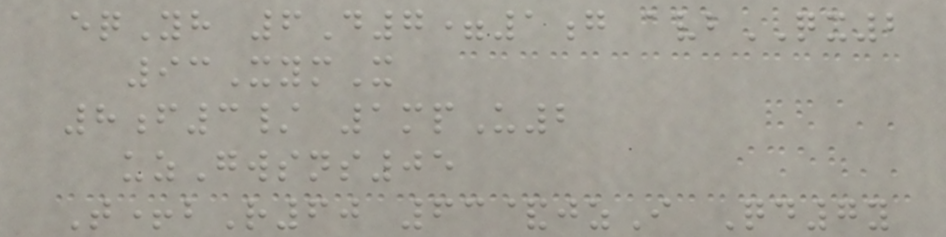eqYh 6D7=1g avbQX2
93XymX
8f3/ 1mpU2
uzGwsns05
T+bR60 63&jzI Qd7y
